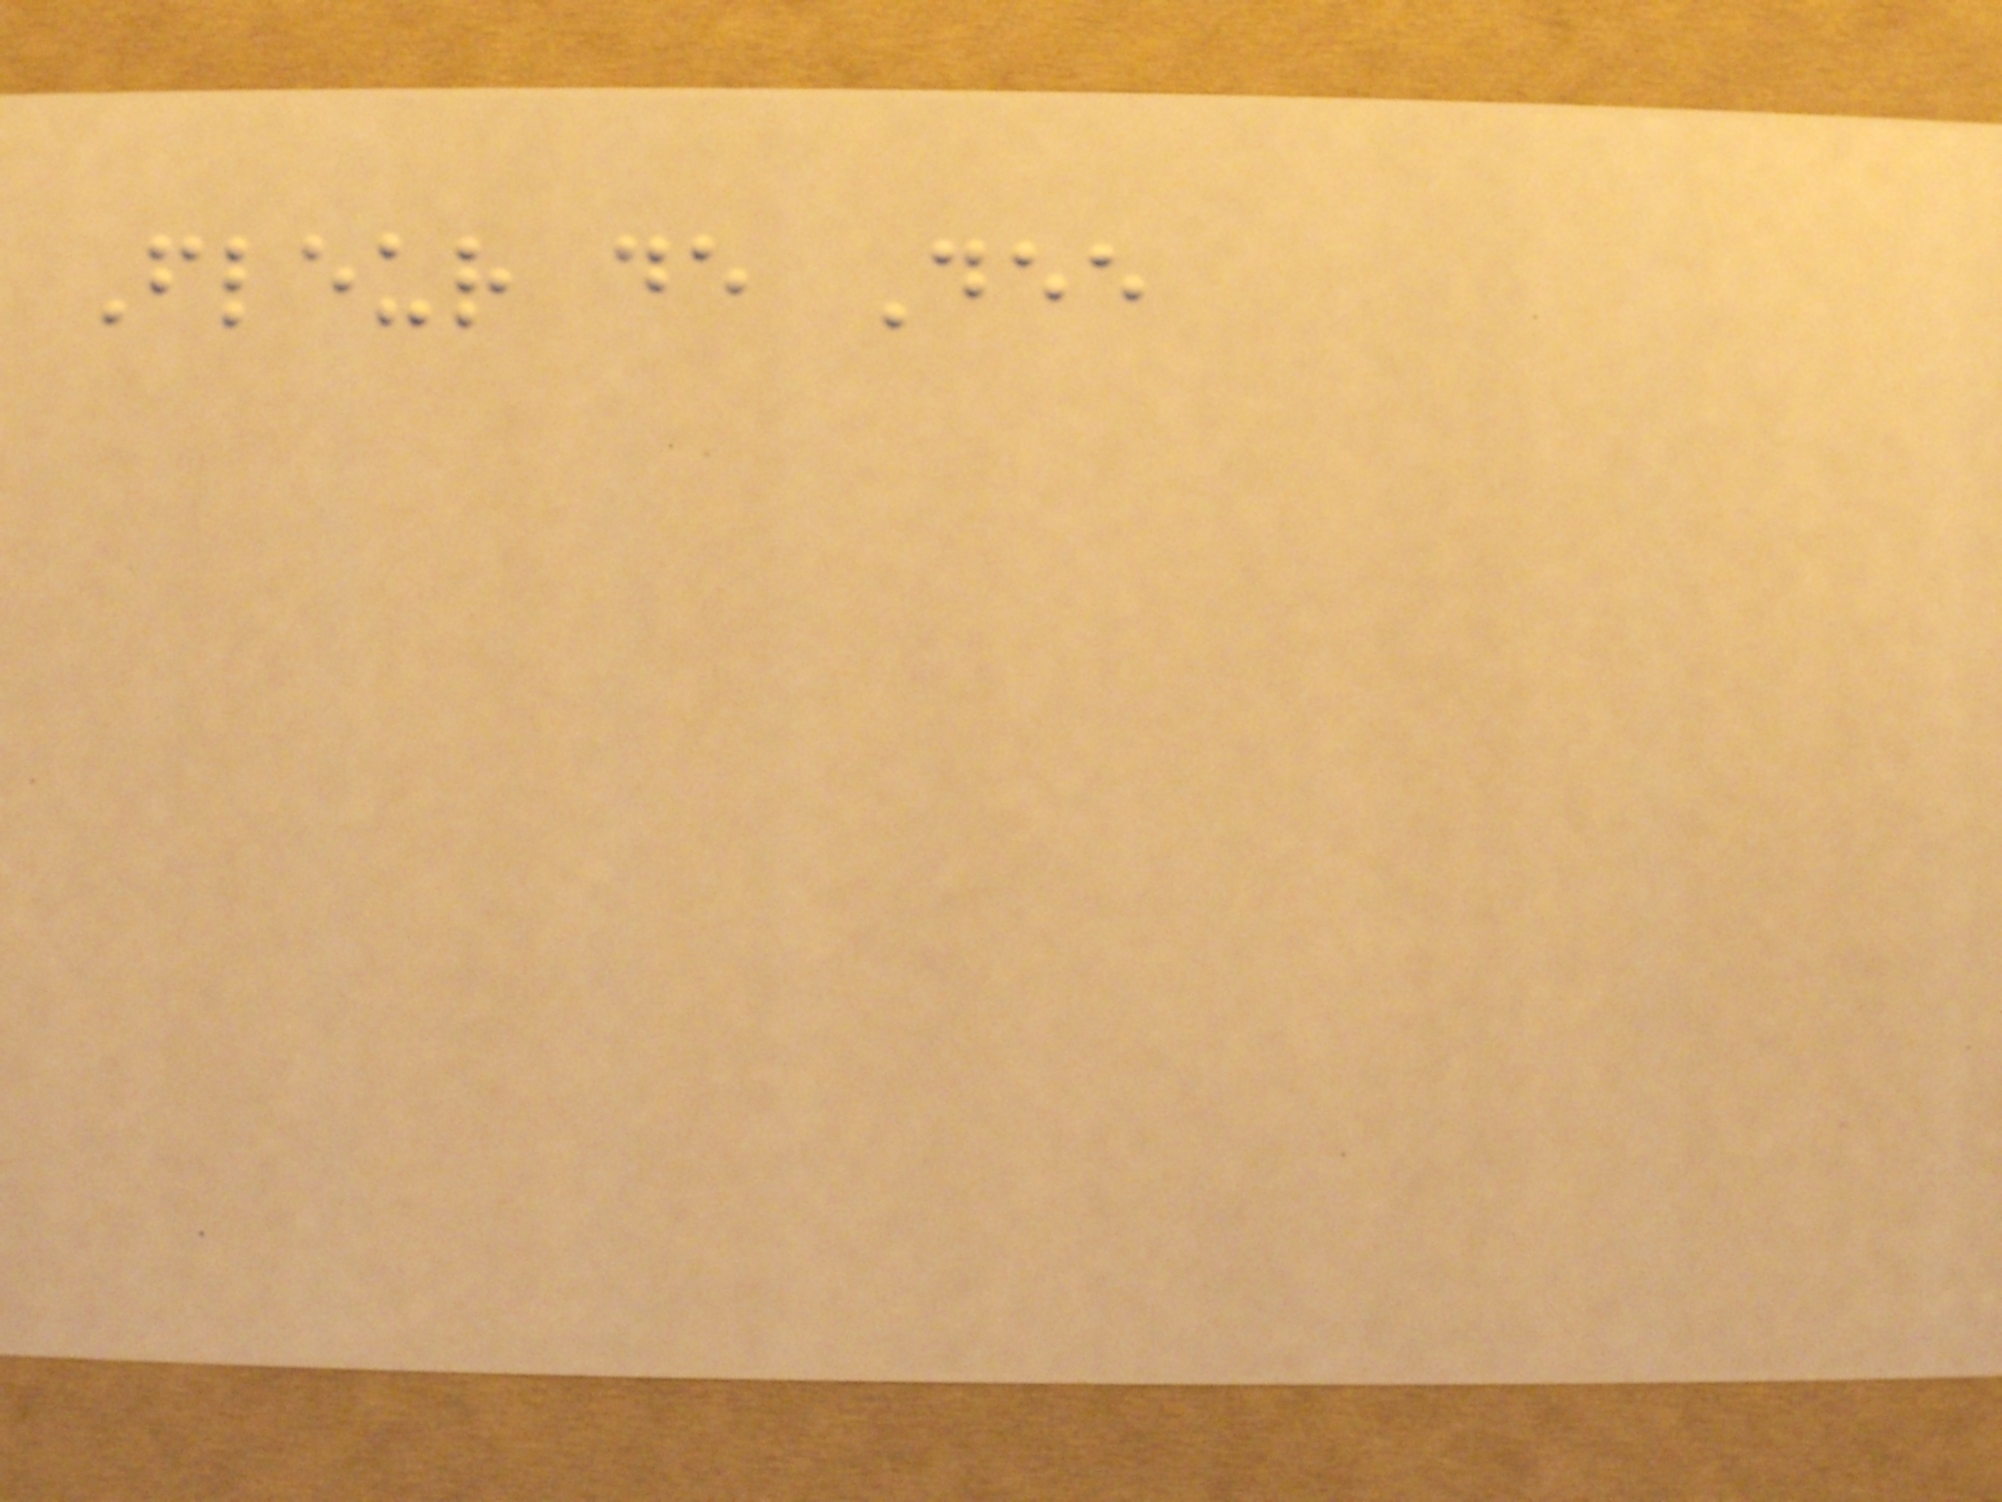Fleur de Dee
